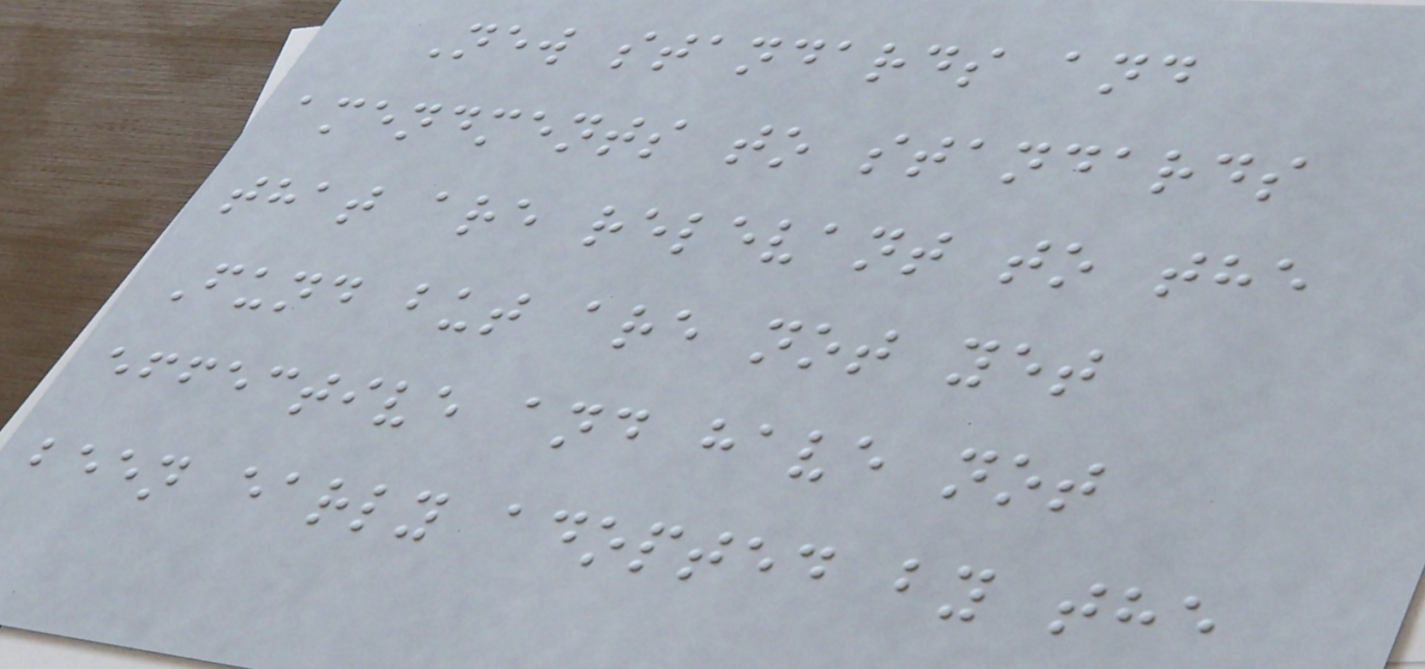New standards and
amendments to standards
that are relevant to the
Fund but are not yet
effective and have not
been early adopted by the
